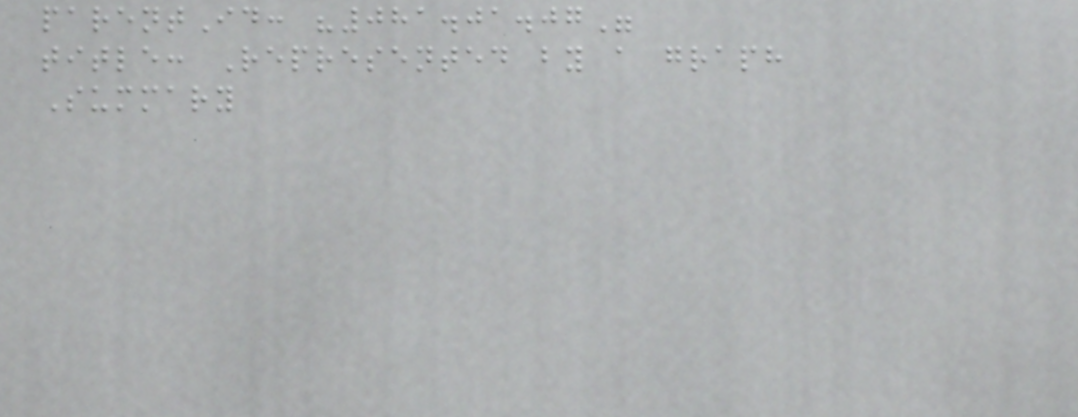parentId: "081.01.07"
title: Represented by a graph
Summary
